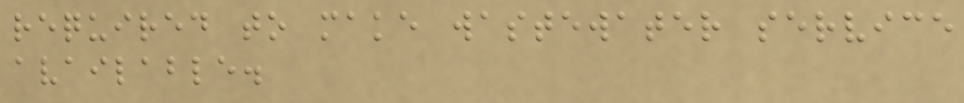required to make wastewater service
available.
